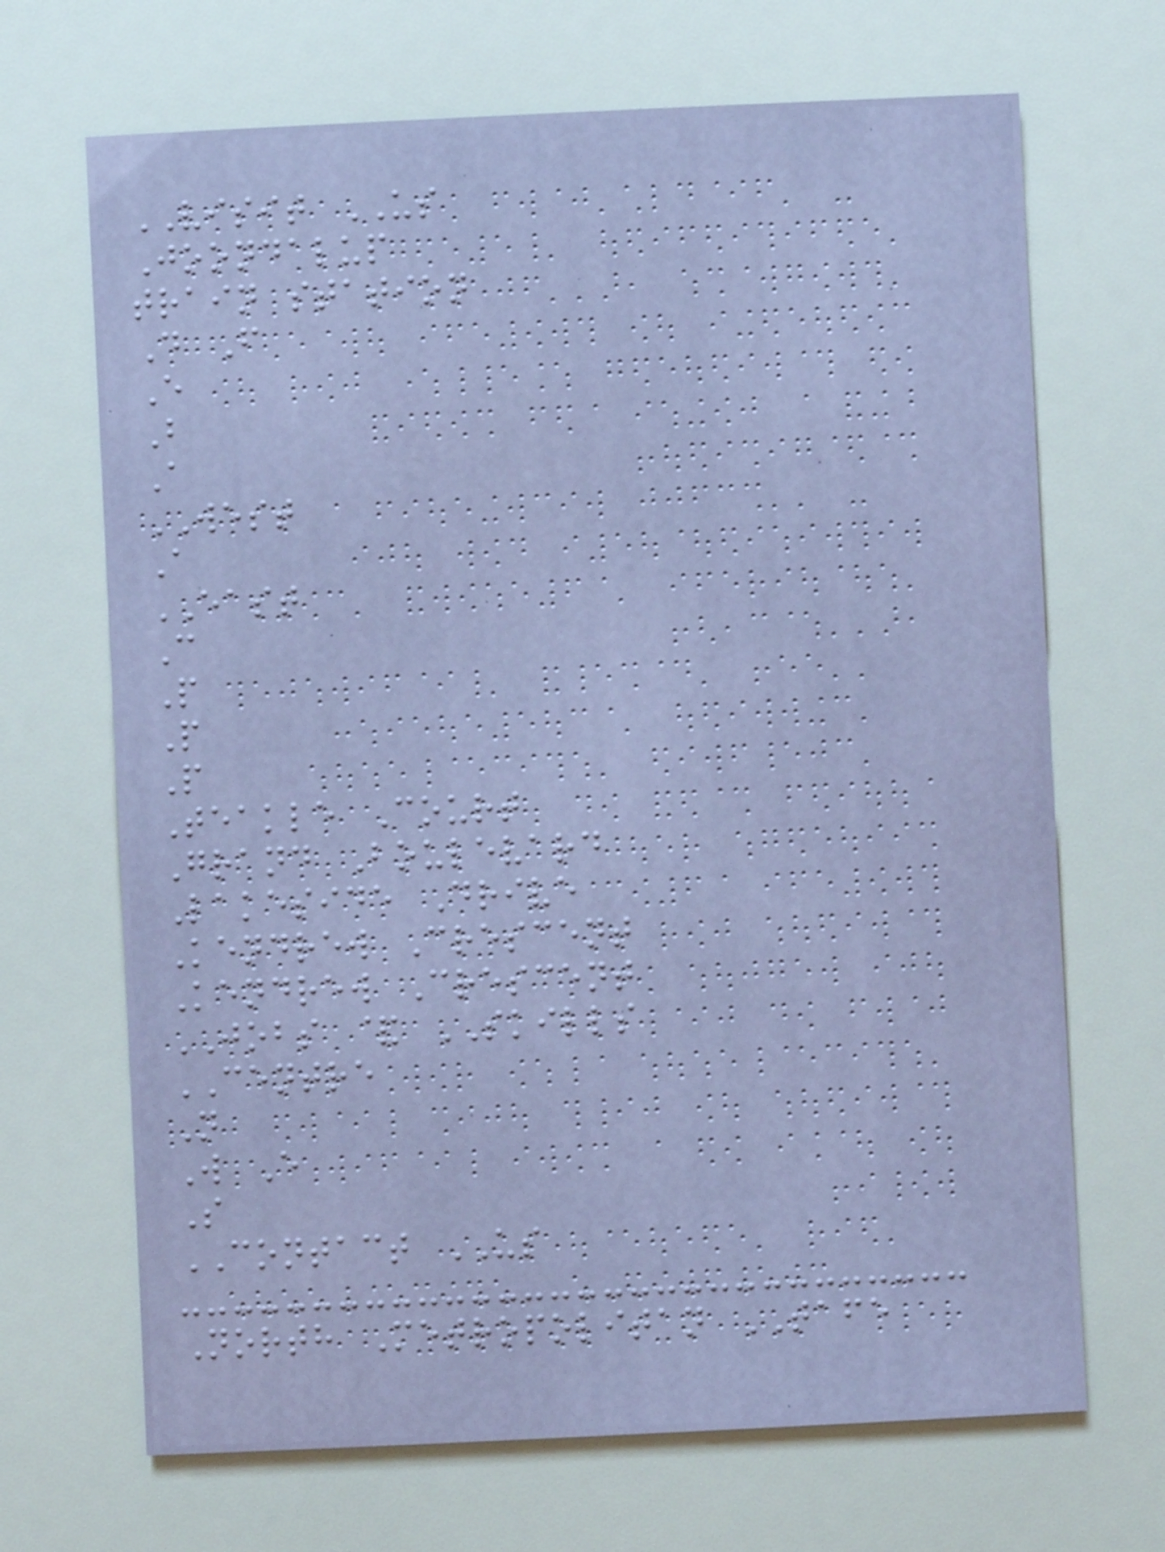VISIT US
Joondalup
train station
D F
E
B
A
WEST
A
EAST
C
P
P
P
Teakle Court
Grand Boulevard
Lakeside Drive
Kendrew Crescent
Kendrew Crescent
JOBS & SKILLS
CENTRE
N
W E
S
CONTACT US
North Metropolitan TAFE
